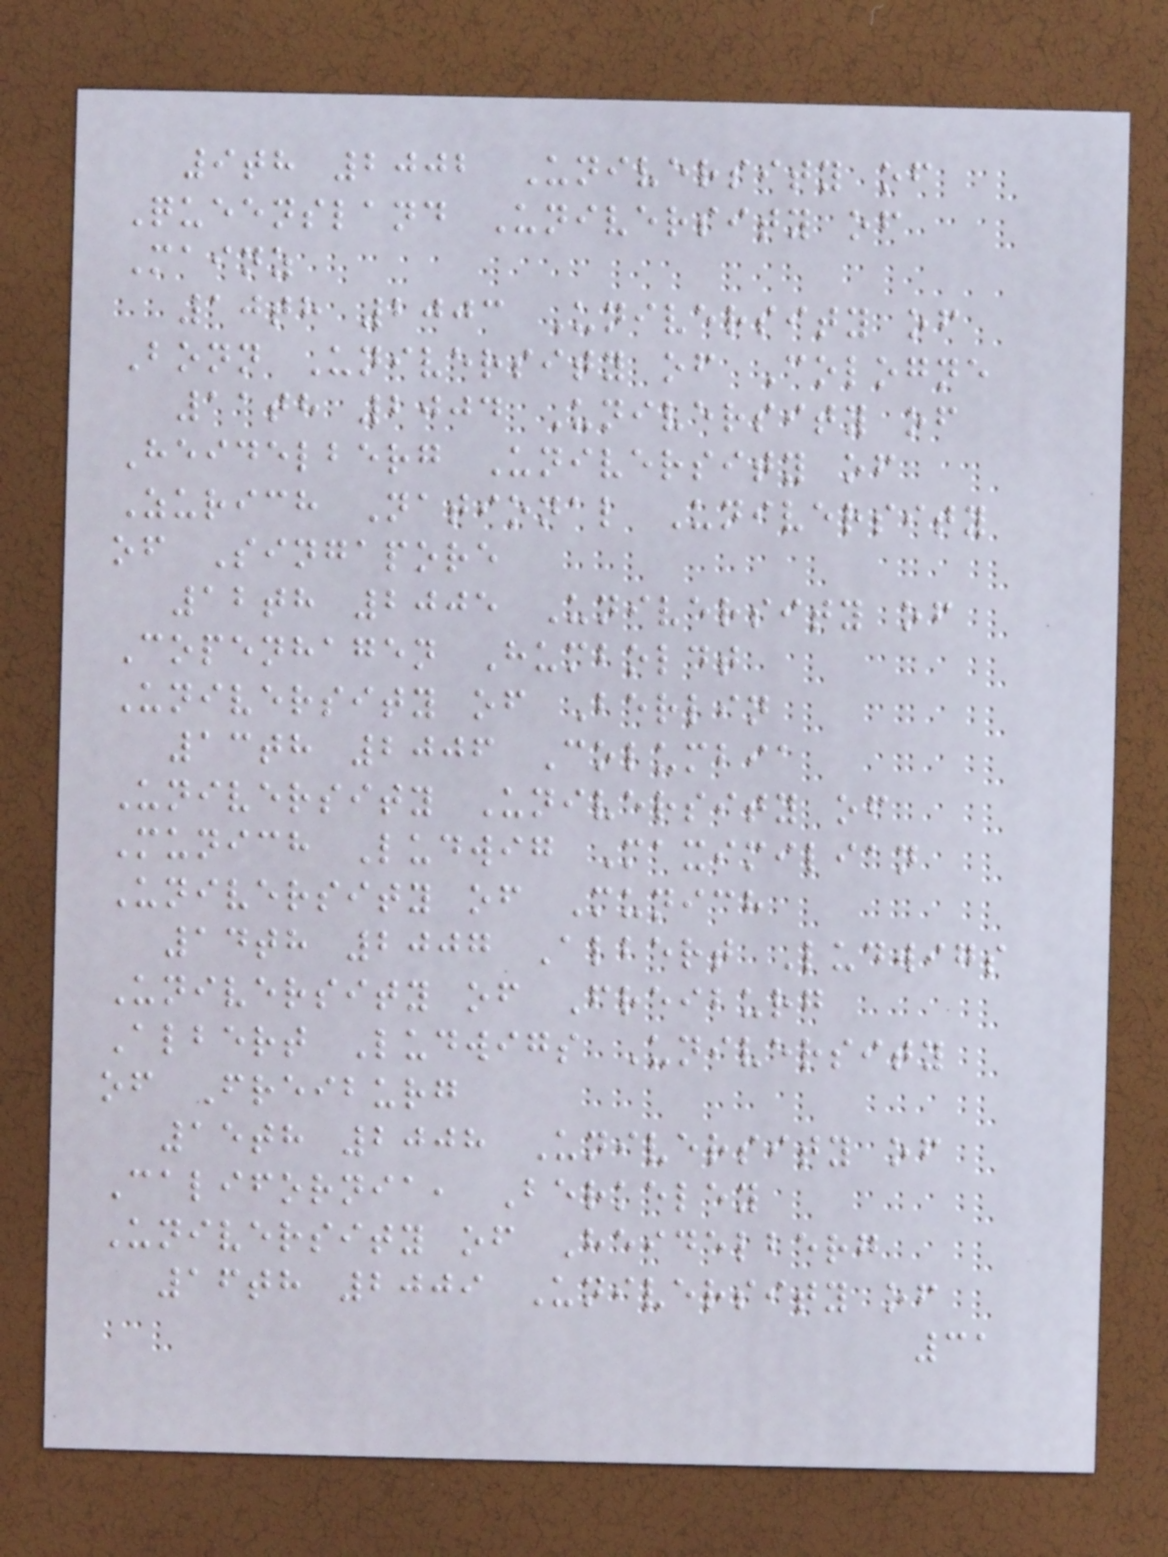9th 2002 University of
Queensland University of
Mainz
10th 2003 University of
Bonn University of Cologne
11th 2004 University of
Heidelberg University of
Zurich National University
of Singapore
12th 2005 University of
Copenhagen Humboldt
University of Berlin
13th 2006 Columbia
University University of
Munich Ludwig Maximilian
University of Munich
14th 2007 Albert Ludwigs
University of Freiburg
Albert Ludwigs University
of Freiburg
15th 2008 University of
California, Berkeley
University of Heidelberg
16th 2009 University of
31
